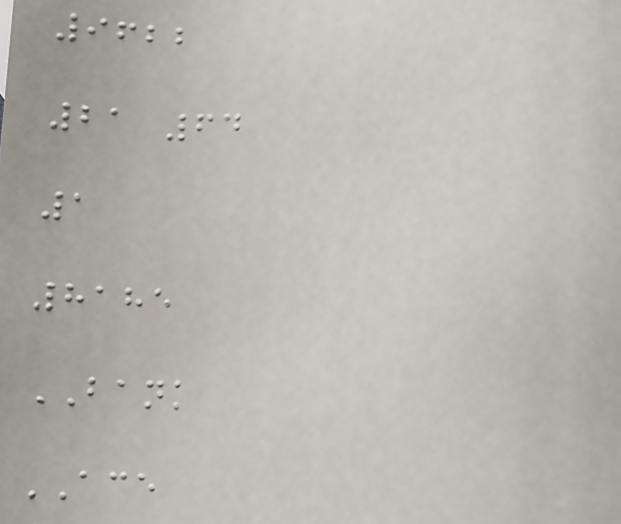9622
21 64
1
8185
BANK
ACE
